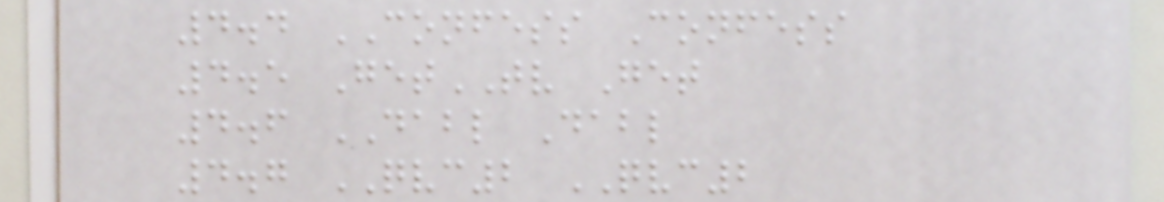4.4 CONFESS Confess
4.5 GetTV Get
4.6 DABL Dabl
4.7 QVC2 QVC2
